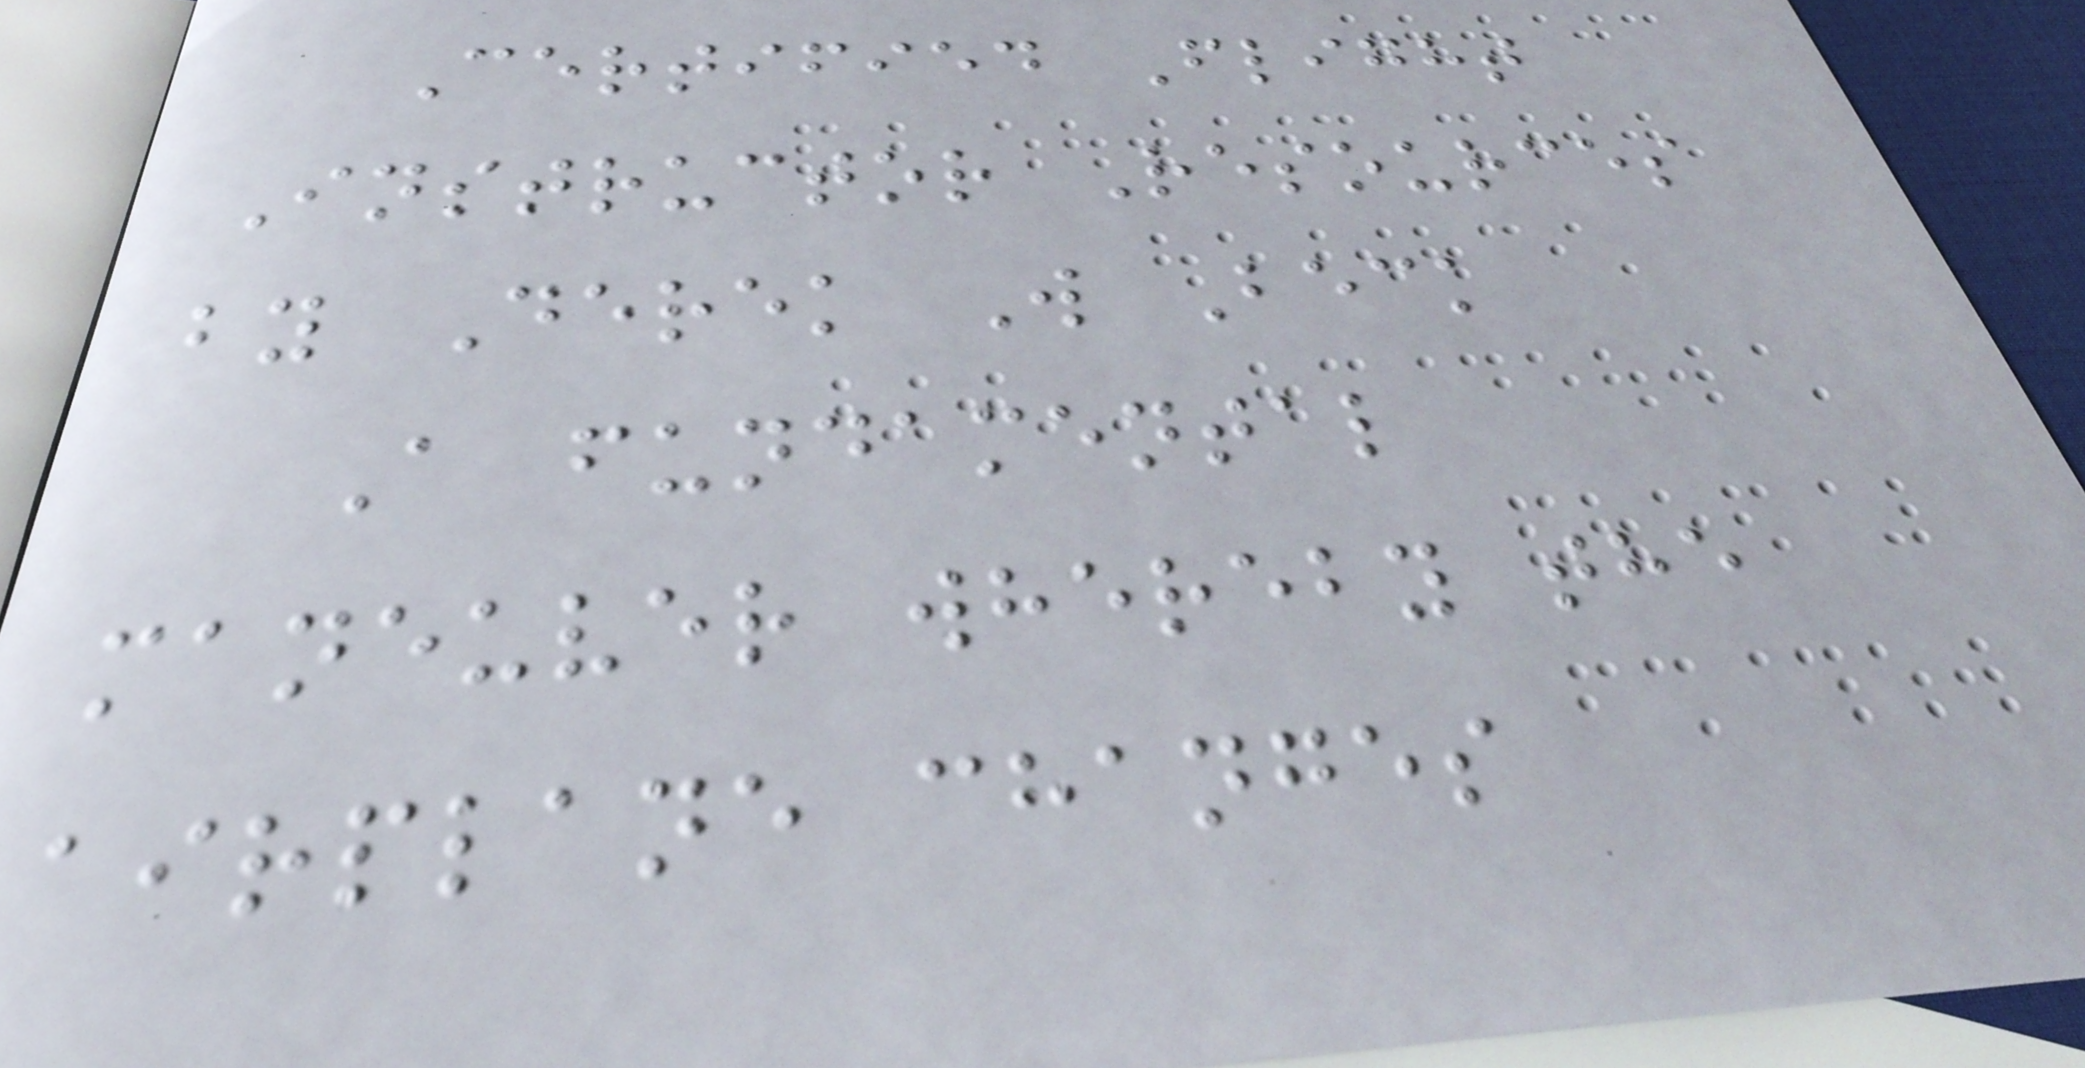Certified Flight
Instructor Resources
by Derek W Beck
A fundamental
maneuver whereby the
airplane changes
